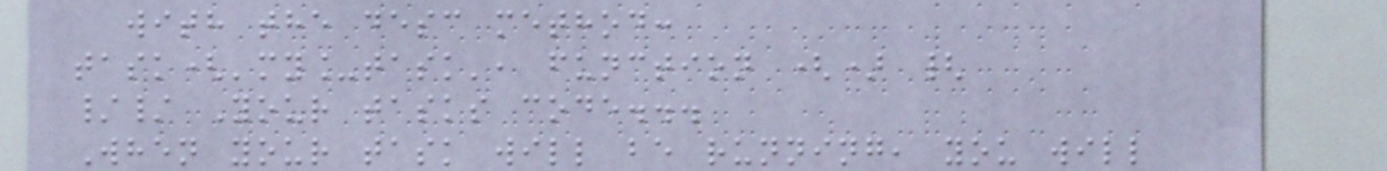with the desc method:
task('my_task', function () {
// Your tasks code...
When your task will be running, you will
